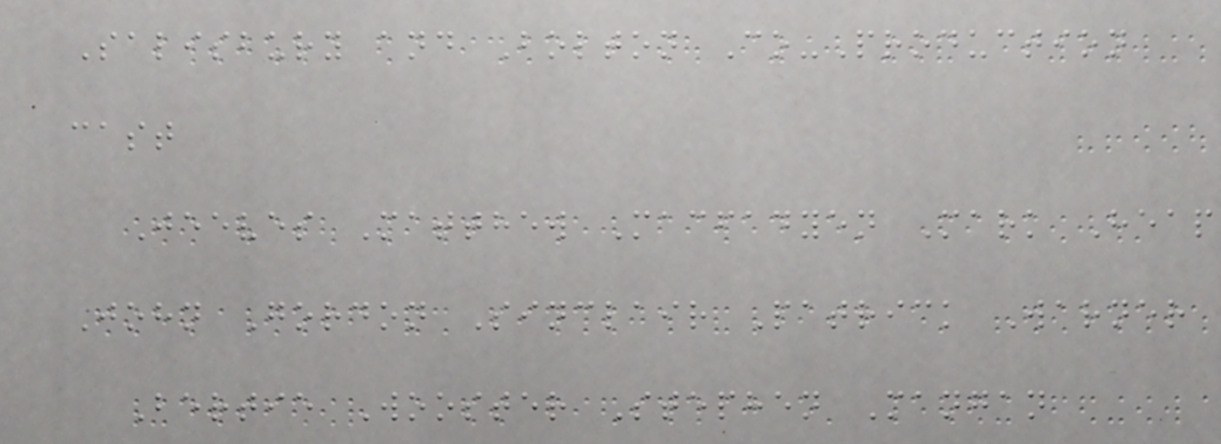Salisbury and Bolton Co-Production
cast
Jeeves Matthew Macfadyen Mark Heap
John Gordon Sinclair Patrick Warner
Bertie Wooster Stephen Mangan
